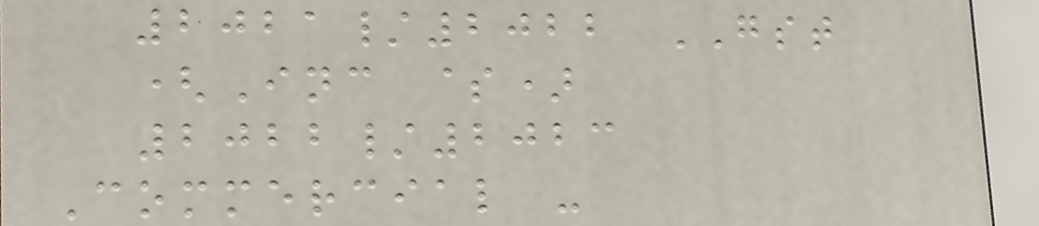2021/2022 GST
(Inc $)
2022/2023
Commercial -
